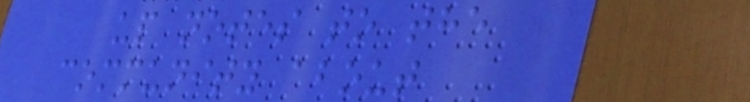up notes to the
community about
